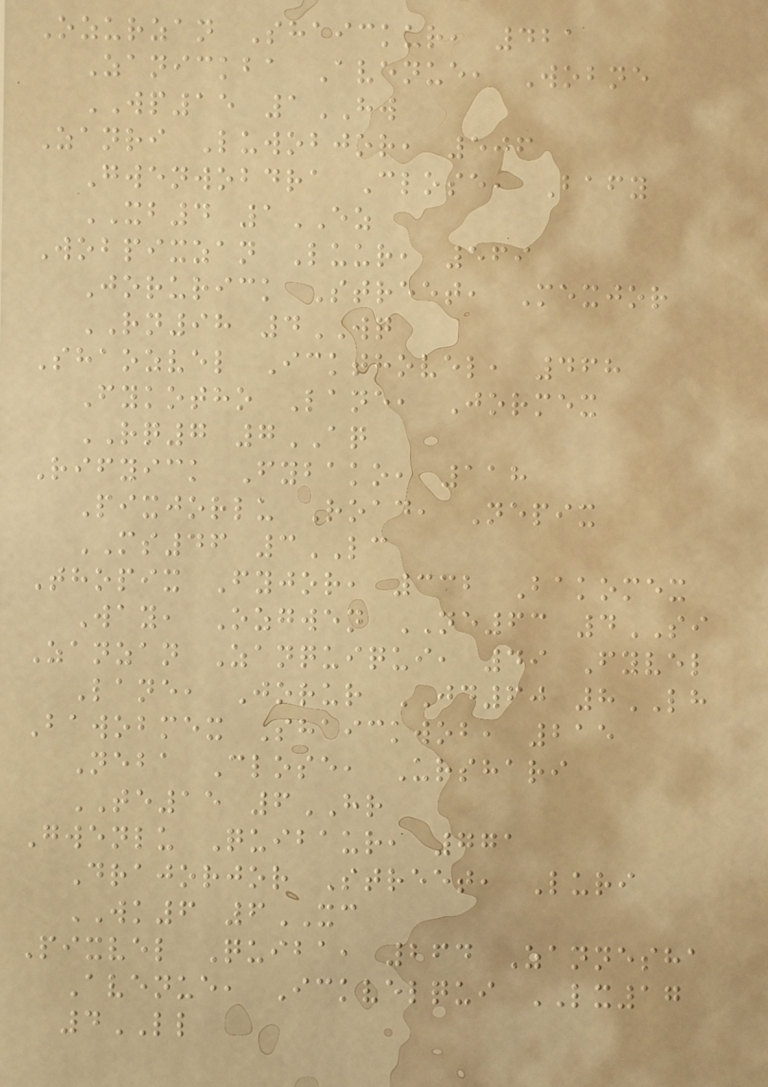Ozurzan Shaickur, 421
Zanickba Avenue, Wobne
WP15 1HW
Zanri Luwobjor, 506
Gwenwobdra Close, Bafy
XB4 1EZ
Wobpixzan Luur, 569
Jorurick Street, Mexjor
RN98 4WQ
Shaozvel Ickthovel, 468
Fykotho Lane, Jormex
RQ7 7AQ
Rifyick Fybako, 118
Pixjorlu Road, Nepix
MS46 3LC
Thopix Fyjor, 332 Bakomex
Way, Ozgwen NE63 4SI
Zanzan Zanquiqui, 49 Fyvel
Lane, Jorur JD60 8LH
Bawobmex Shaickwob, 215
Neba Close, Urshari
TE15 6HR
Gwenlu Quibaur, 771
Drajorjor Street, Luri
WK6 6XC
Pixvel Quiba, 264 Zannesha
Avenue, Ickvelqui LX17
4LL
